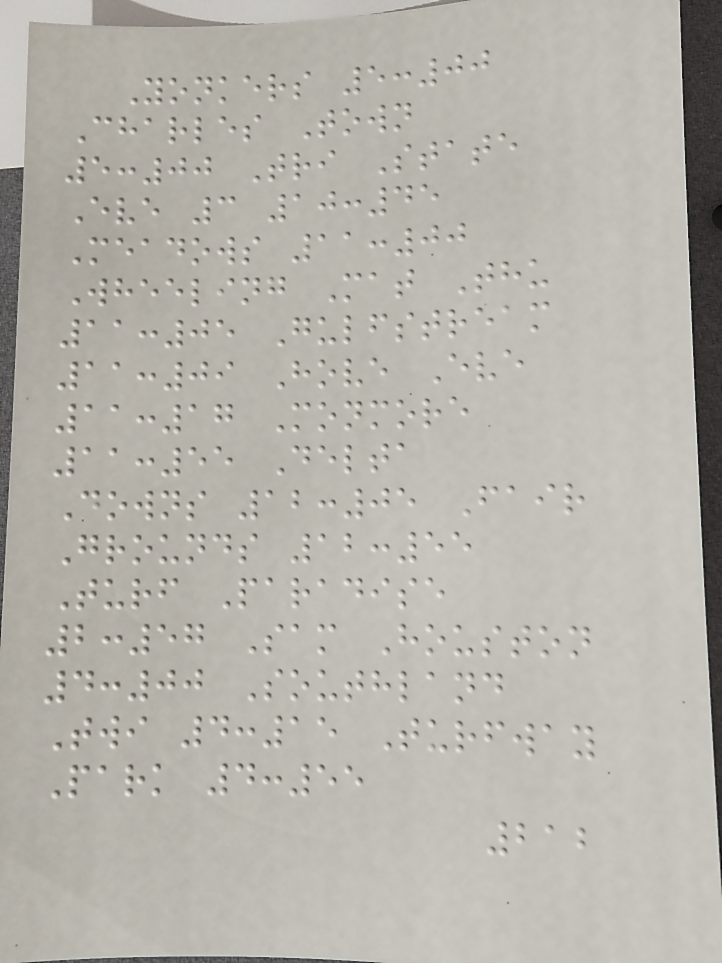Yonkers 5:00
Charles Town
5:00 Tri State
Eve 3 10:45
Meadows 11:00
Wheeling Mat Thu
11:05 Gulfstream
11:09 Hove Eve
11:17 Monmore
11:55 Delta
Downs 12:05 Fair
Grounds 12:55
Turf Paradise
2:57 Sam Houston
4:00 Southland
Twi 4:15 Turfway
Park 4:55
212
